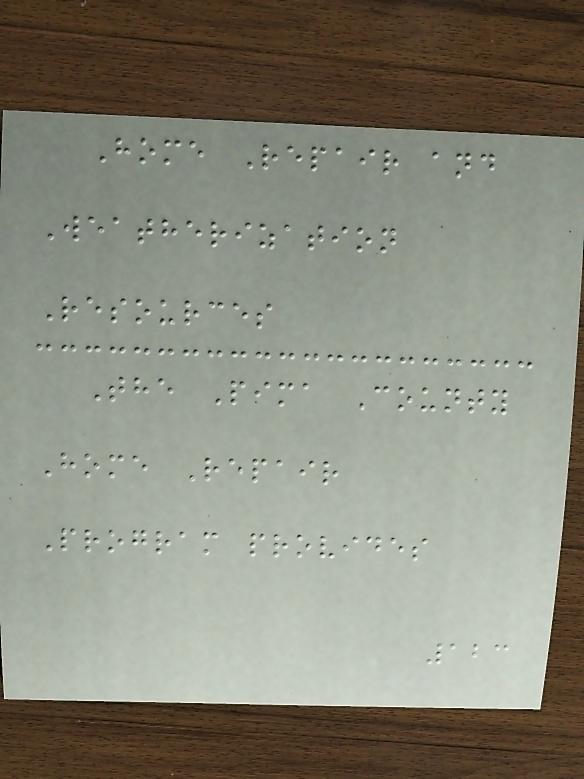Home Repair and
Weatherization
Resources
The Pima County
Home Repair
Program provides
123
